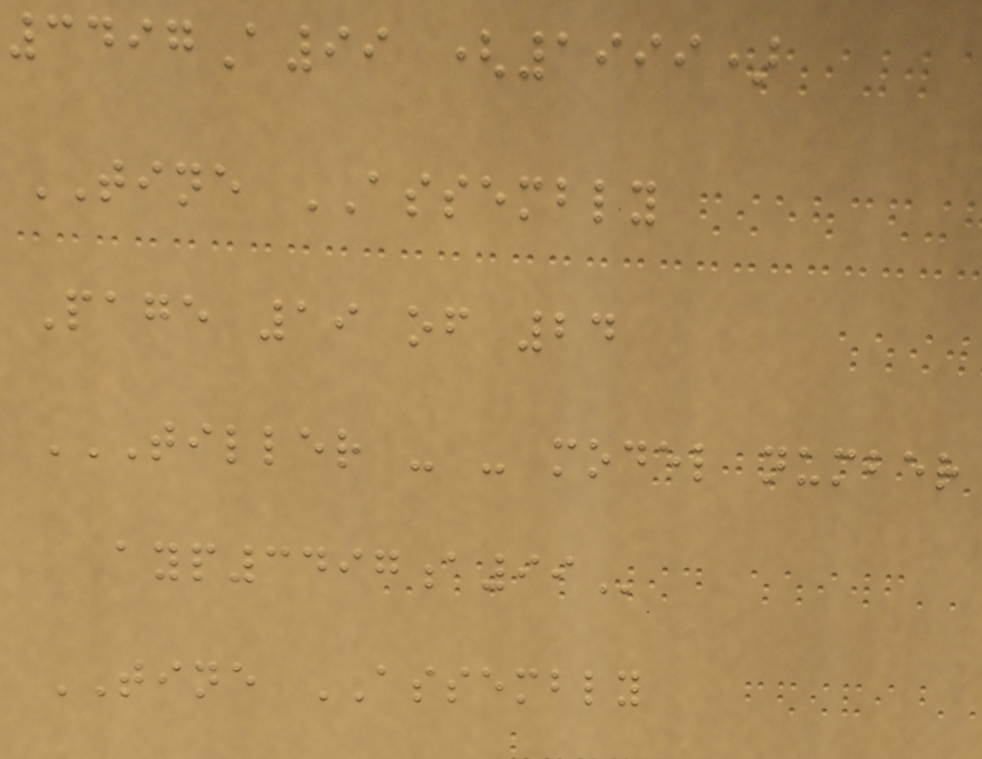3497A99 (1999)
TINE ASSEMBLY
Page 19 of 24
TILLER - - MODEL NUMBER
AYP3497A99
TINE ASSEMBLY
